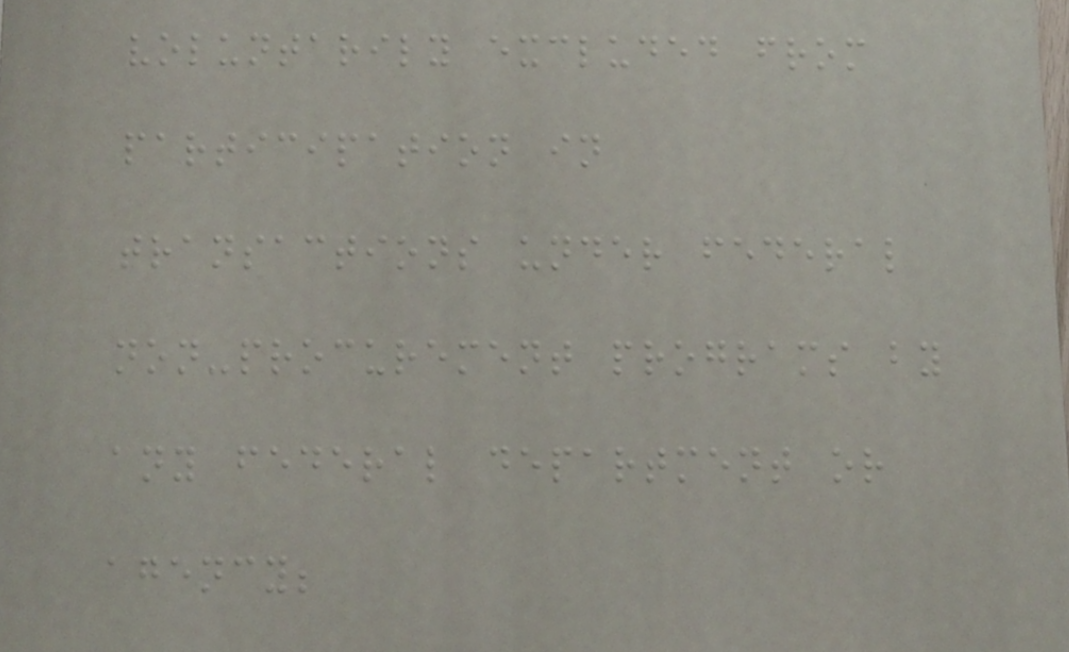voluntarily excluded from
participation in
transactions under federal
non-procurement programs by
any federal department or
agency;
